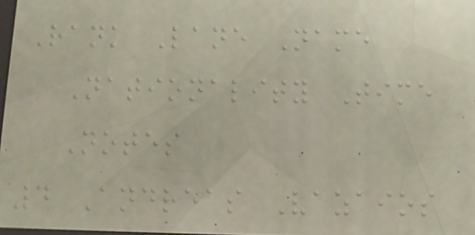Rank Lane Name
Nationality Time
Notes
4 Andreas Vazaios
